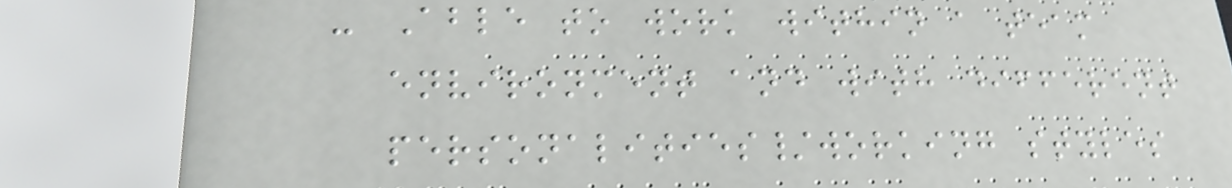- Able to work within a team
environment and with different
personalities/working styles
